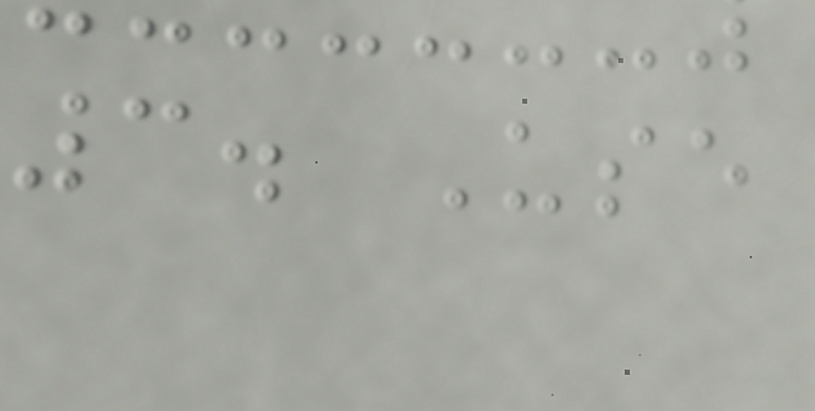3. Use
